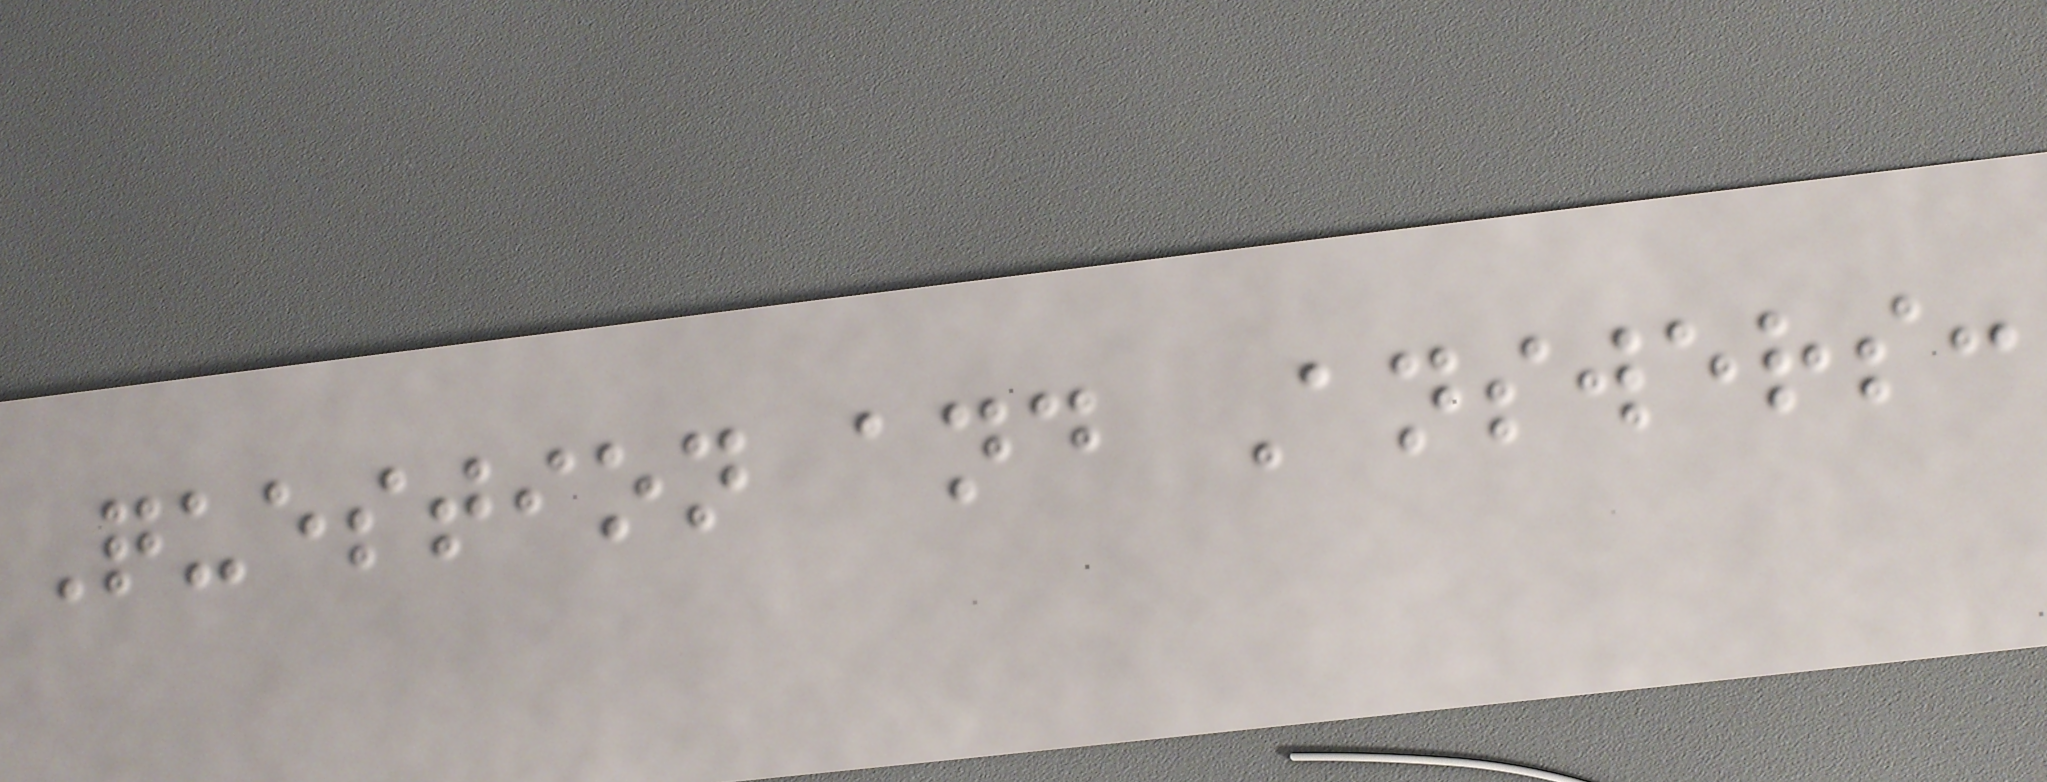Question and Answers:
